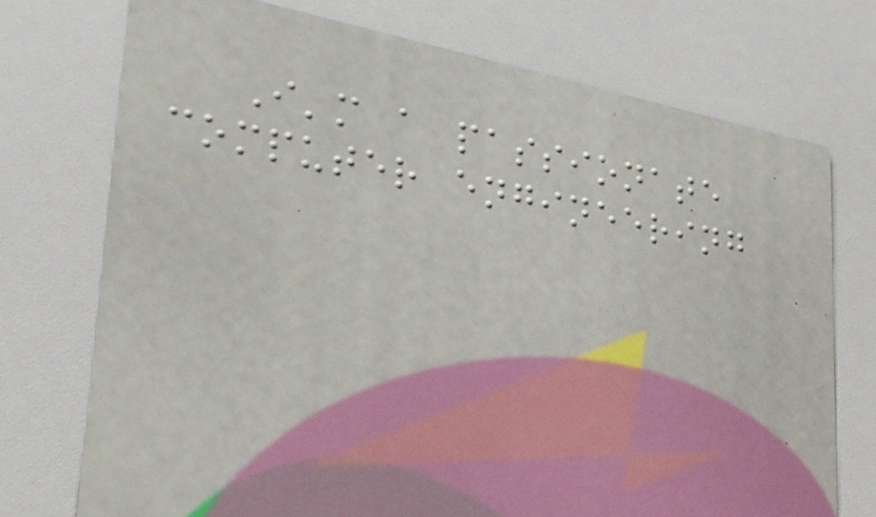I'm a passionate
computer engineering
